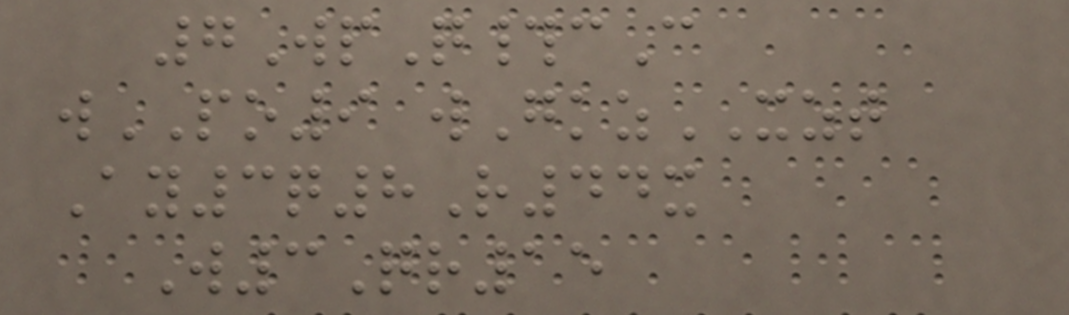7WpQ#cC
wPO9 wGkzXZT
Ay3q8R44x
W3Qr15
